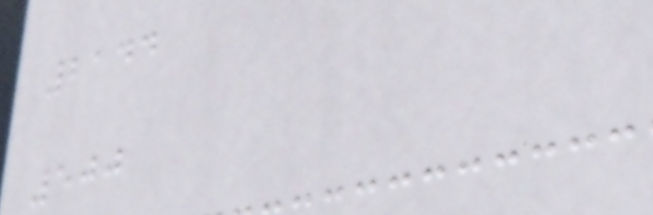2144
500
